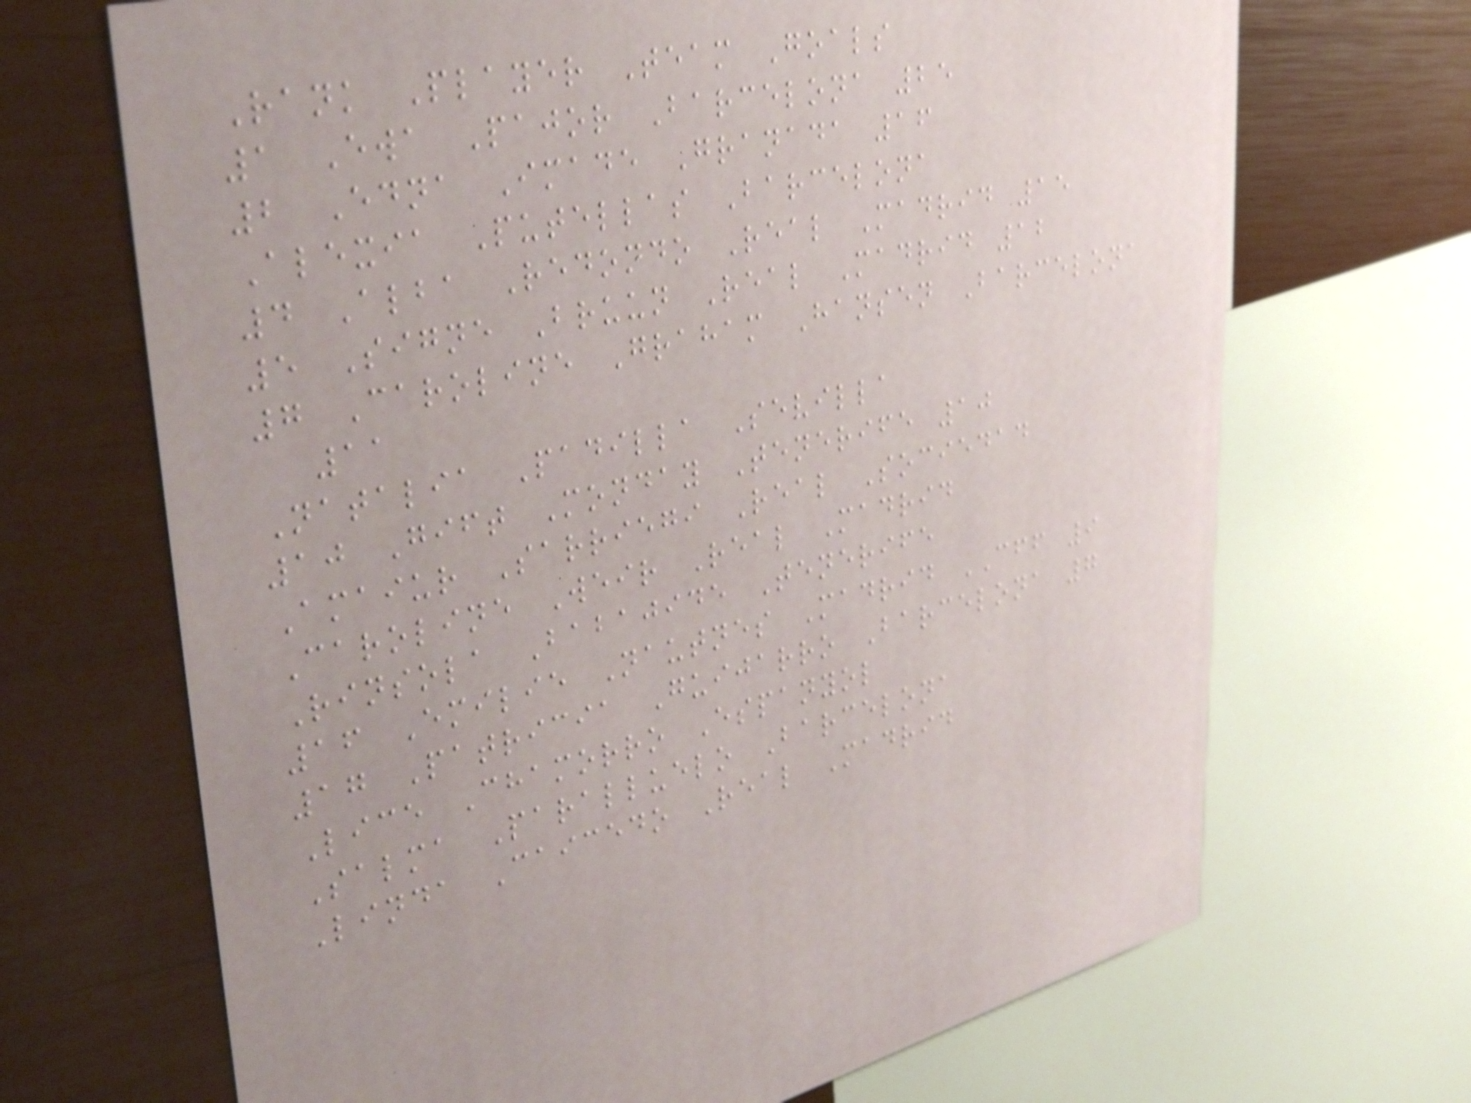Rank Player Team Goals
1 Ewa Pajor Barcelona 25
2 Edna Imade Granada 16
Alexia Putellas Barcelona
4 Alba Redondo Real Madrid 15
5 Signe Bruun Real Madrid 12
7 Caroline Graham Hansen Barcelona
11
Natalia Padilla Sevilla
10 Gift Monday Tenerife 10
Amaiur Sarriegi Real Sociedad
Caroline Weir Real Madrid
Rinsola Babajide Tenerife
16 Emilie Nautnes Madrid CFF 9
17 Patricia Guijarro Barcelona 7
Lice Chamorro Espanyol
Salma Paralluelo Barcelona
Linda Caicedo Real Madrid
